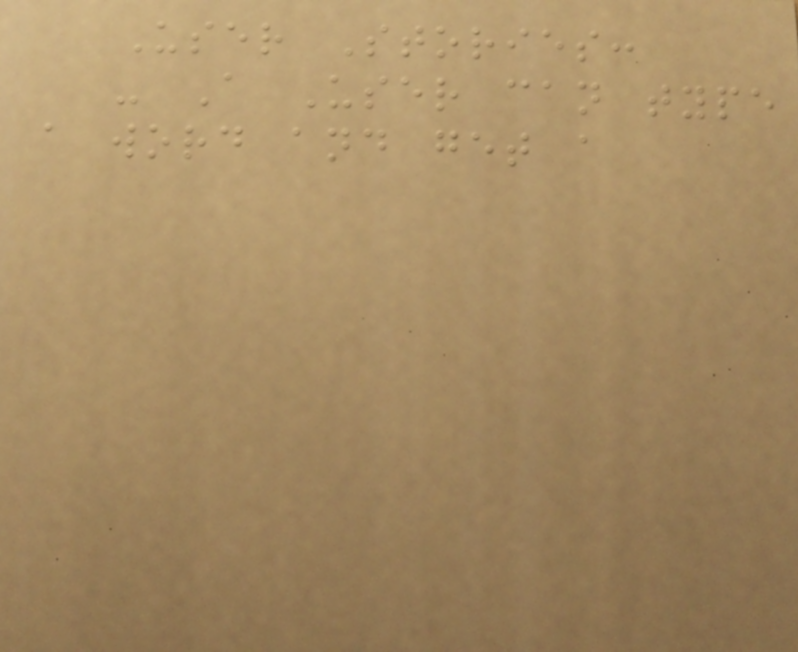User Stories:
- A User can type
a word and get a
